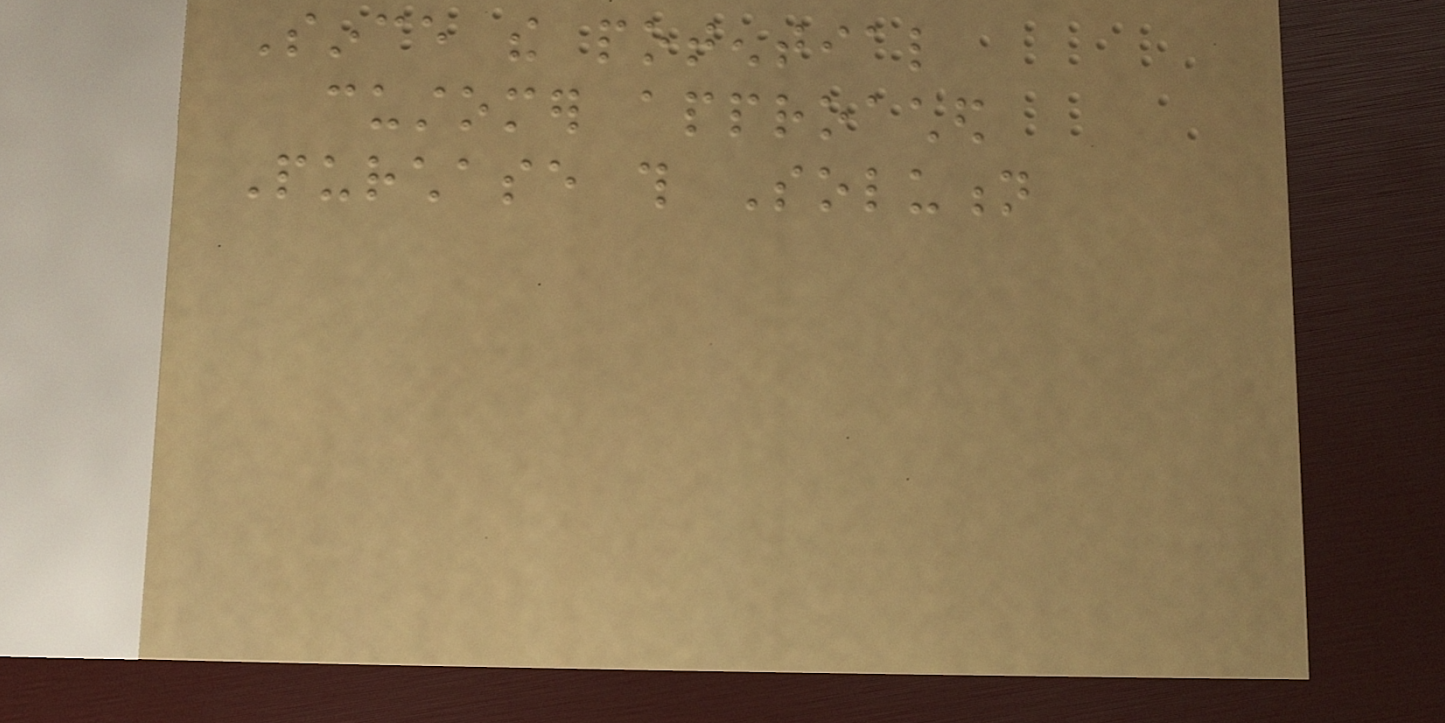Since the potential
customer approached
Purchase this Solution
